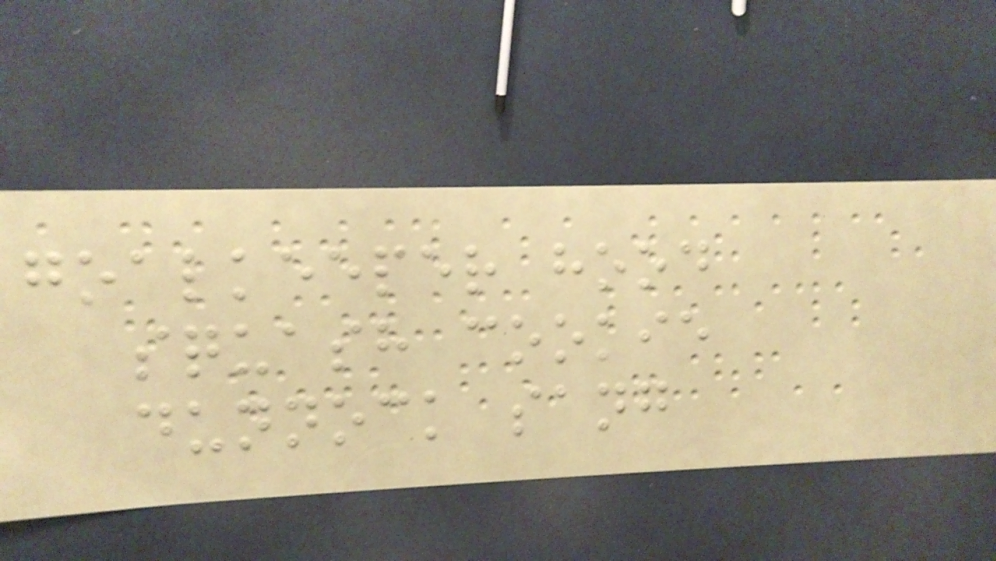goalkeeper hood
squash cookie
dunnock sang
